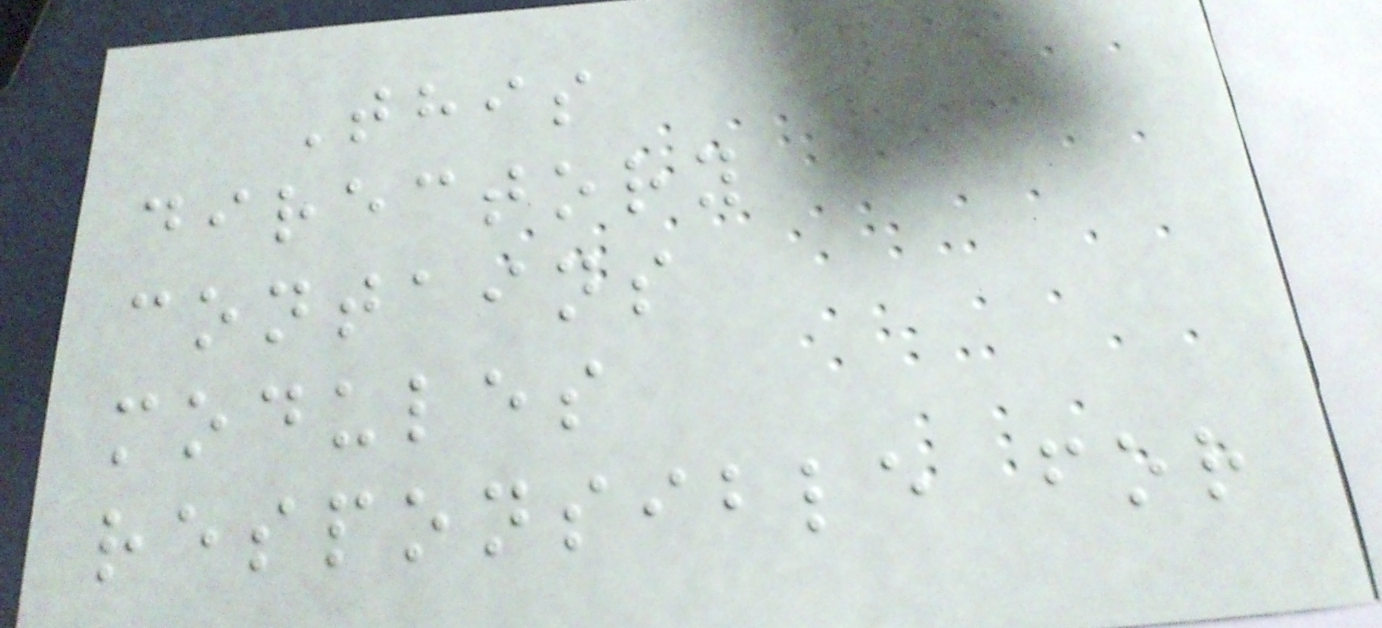This
directory
contains
modules
responsible for
